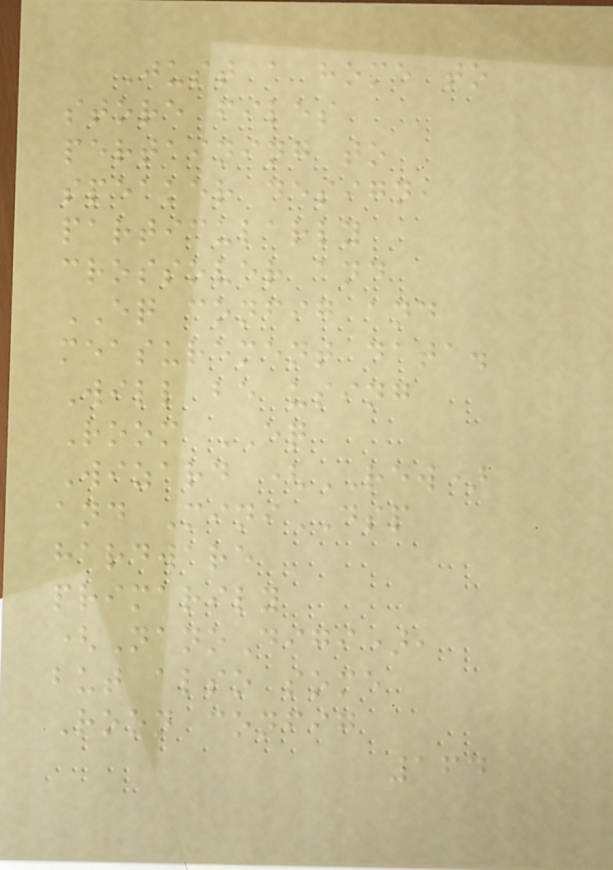Just a home to
store files
pertaining to
speaker design,
particularly
crossover and
EQ config and
measurement data.
Will be using
Room EQ
Wizard (REW)
and MiniDSP
hardware
primarily
(NanoDigi),
but also some
Roon config
164
